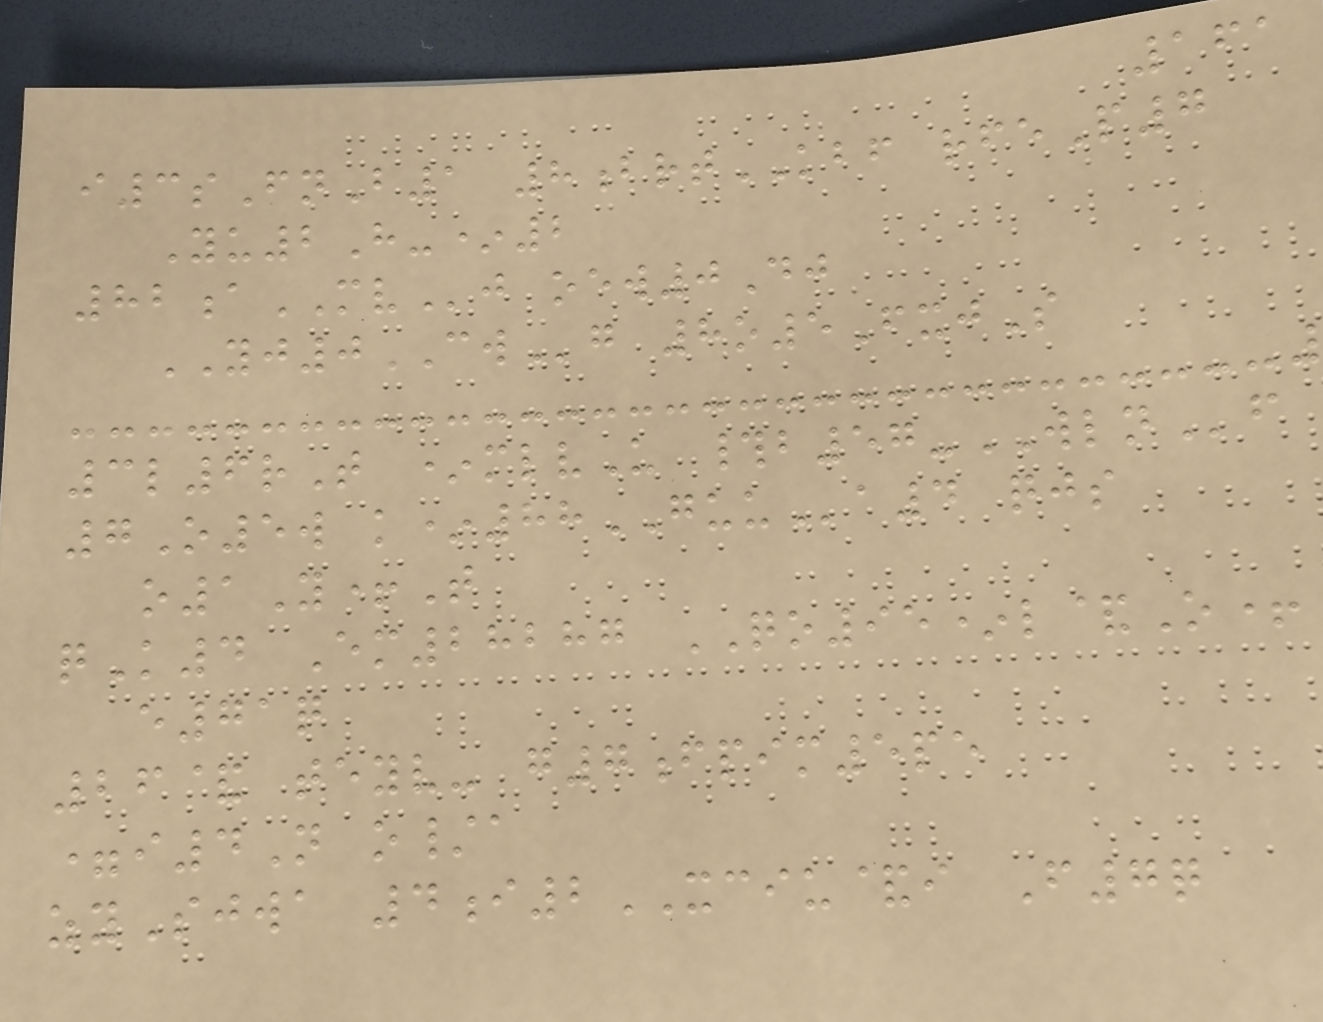161
i3sFnB1 8brtKBF rfeP7
Yu2H-*2
82aMVj oew0Dj
YJ0CWg 8o5FxjS
3l6rT *mlvU #b57-WLNf
7O5w k*88GUUa4 qjs
o1Y+T
qK4 Em28287 QO95*l&O+
e71q
26& teyv- g7fpim5pe
=i4N o/a
zySjwa 4i2XCIU&i F7q
